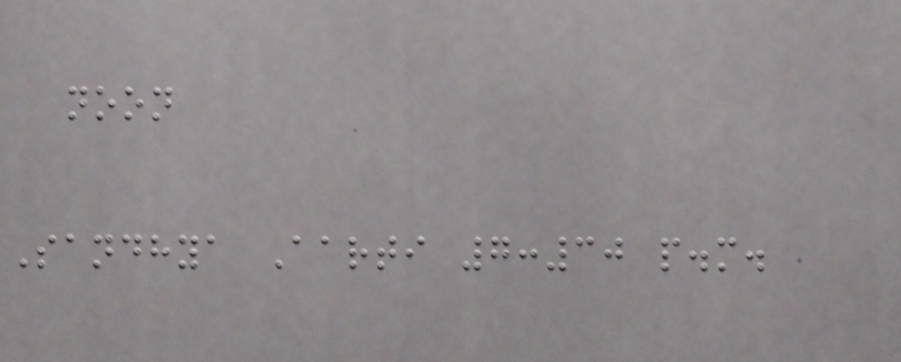noon
Sandhya Aarti 7:30 p.m.
